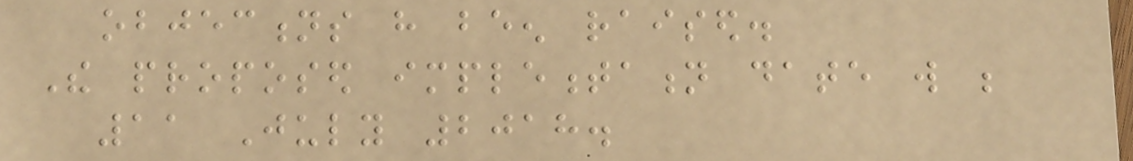objections have been raised.
The proposed implementation date will be
11 July 2018.
